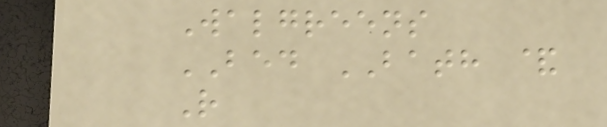Walgreens
BED BATH &
R
